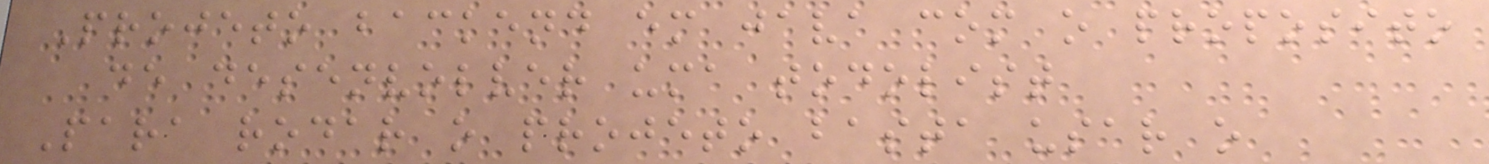Projeto backend em java com o proposito
de desenvolver uma todolist
Para rodar o projeto basta usar o
